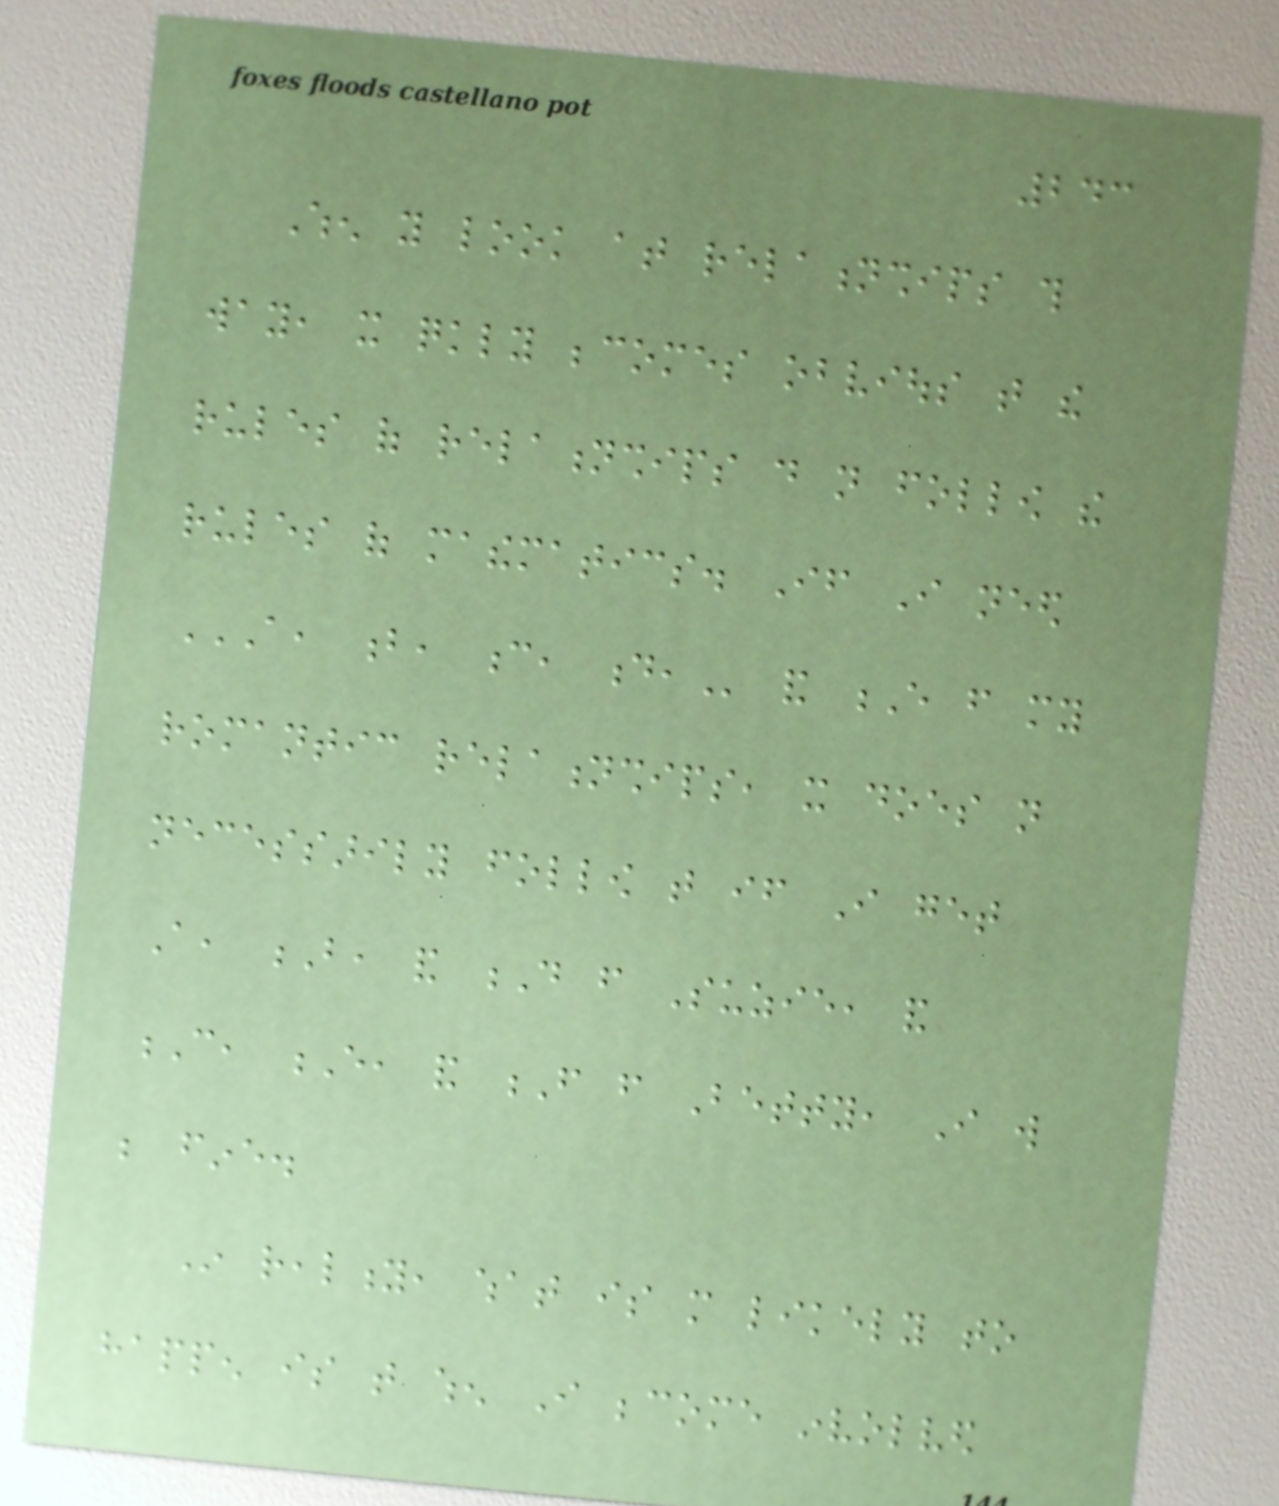243
When you look at relationships this
way, it quickly becomes obvious that the
rules of relationships do not follow the
rules of mathematics. If I need
A, B, C, D, and E from my
romantic relationships, it does not
necessarily follow that if I get
A, B, and D from Suzie, and
C, E, and F from Betty, I will
be fine.
In reality, what is more likely to
happen is that when I become involved
